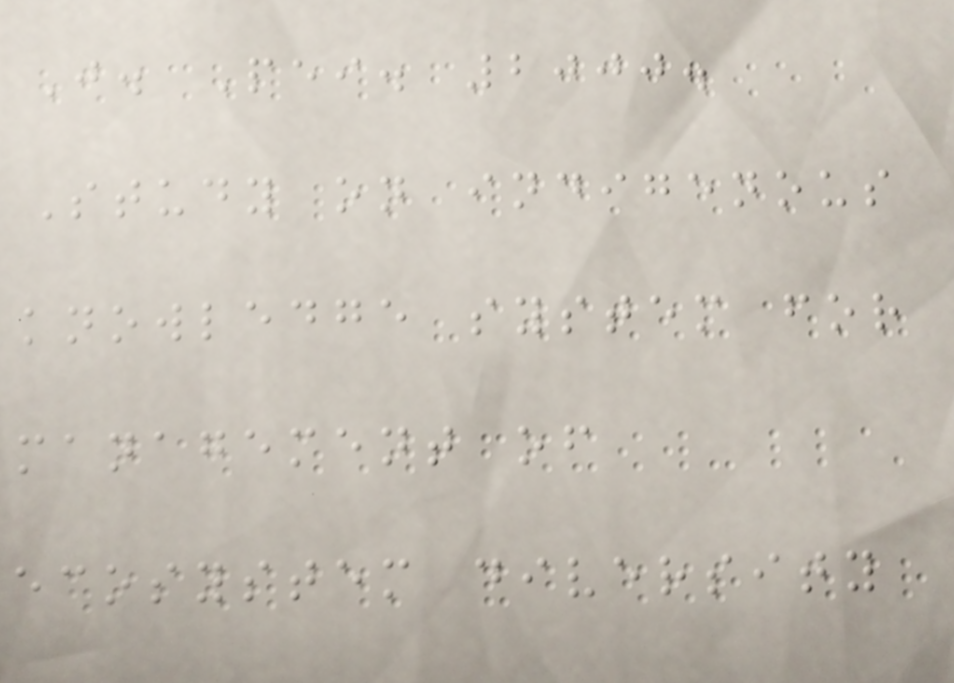J. Pei. 2000.
Study on indigenous
knowledge system for
management of
ecosystem diversity
